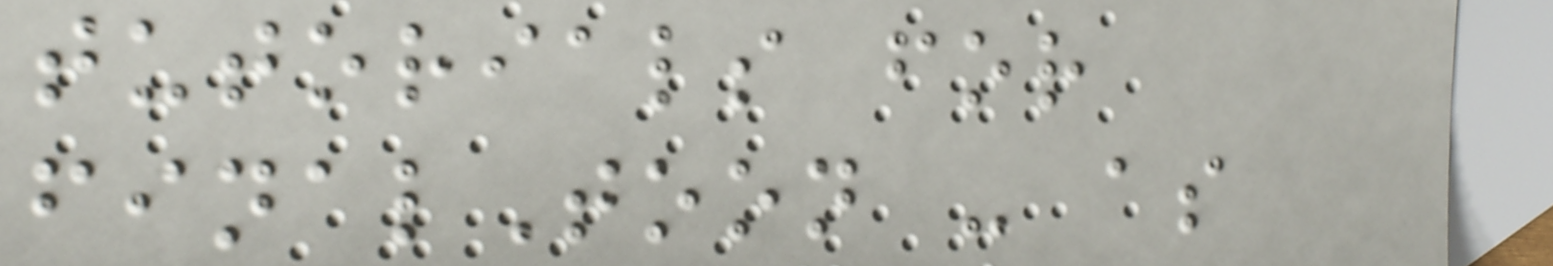tutorials for
finalToon - as
